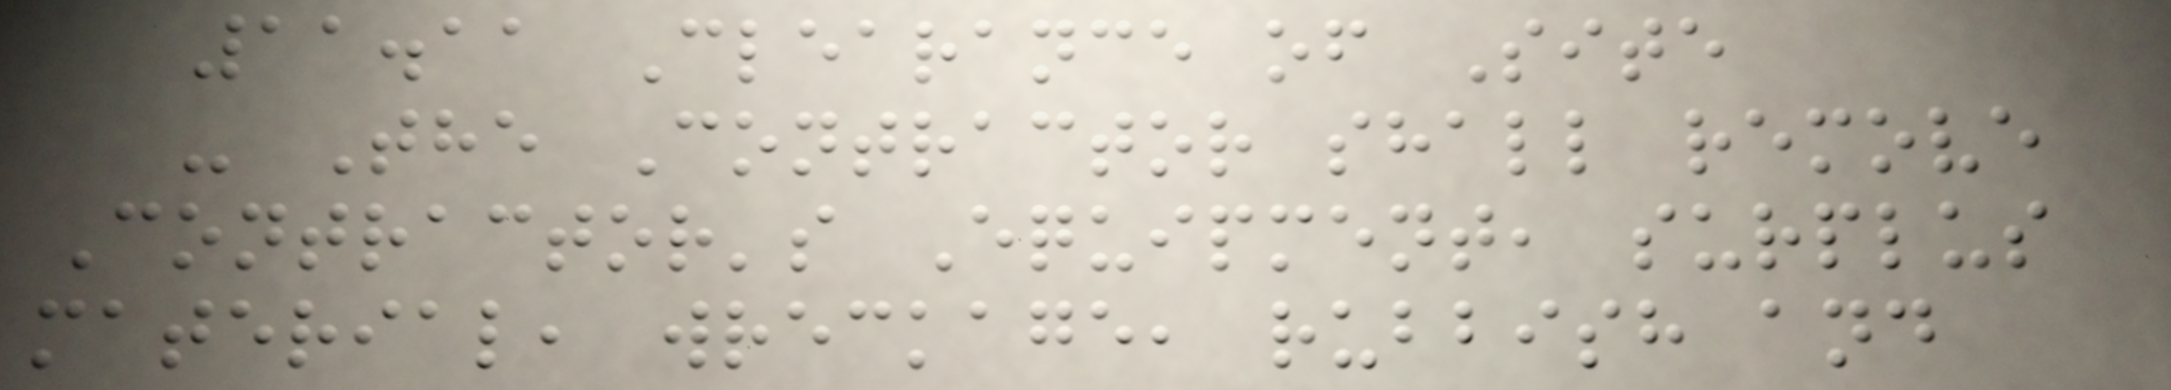11.11 Clearance of Site
- The Contractor shall remove
Contractor's Equipment, surplus
material, wreckage, rubbish and
